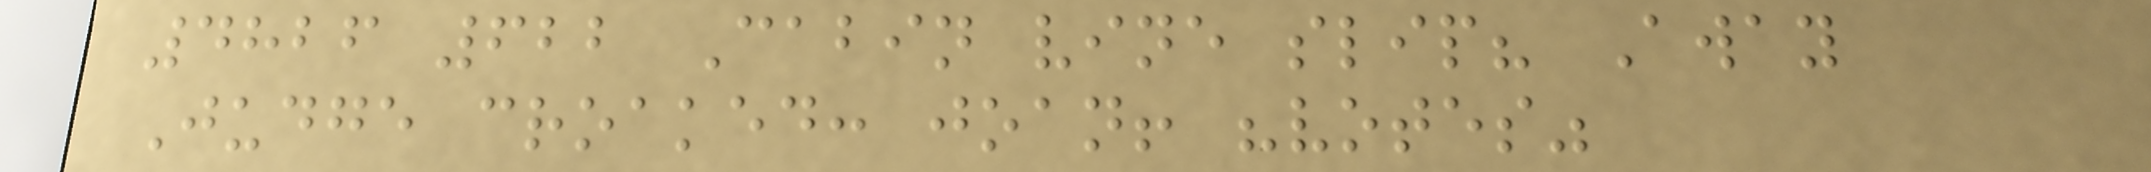4826 622 Cabin vine slip? Away
Judge croaked: joan! "votes"
